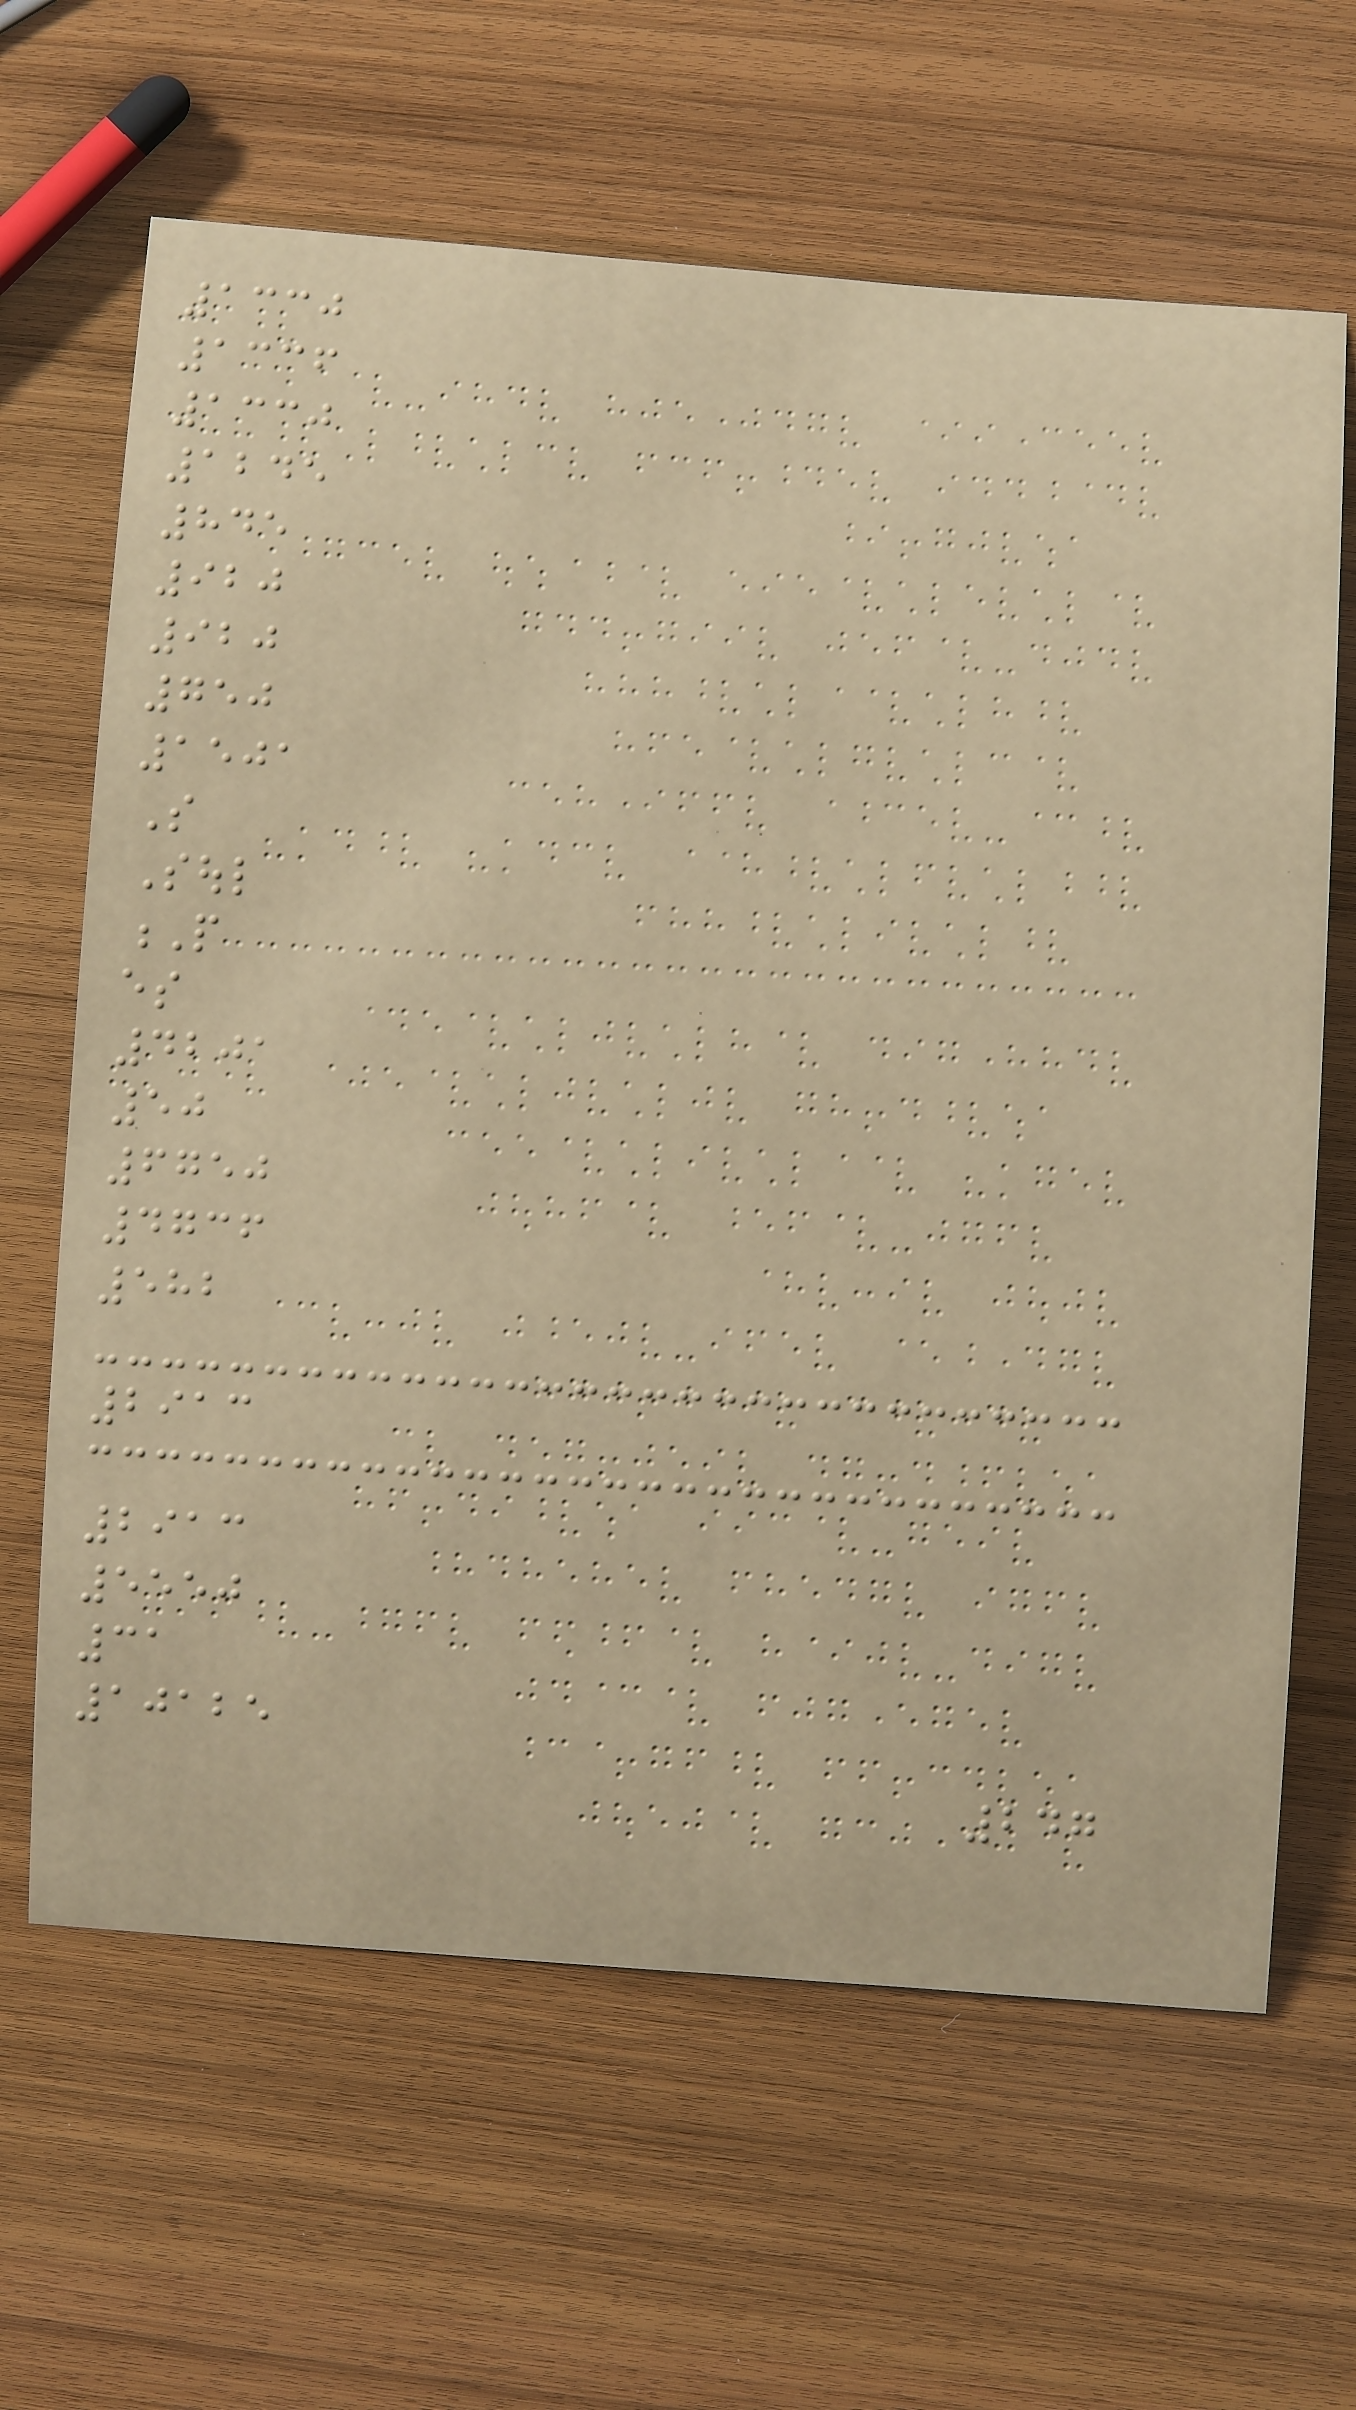1330
1336
1330
1245
845
920
920
750
1501
So
Soul
P
es
4201
50
6750
4736
582
2913
2913
5550
31
10125
247
